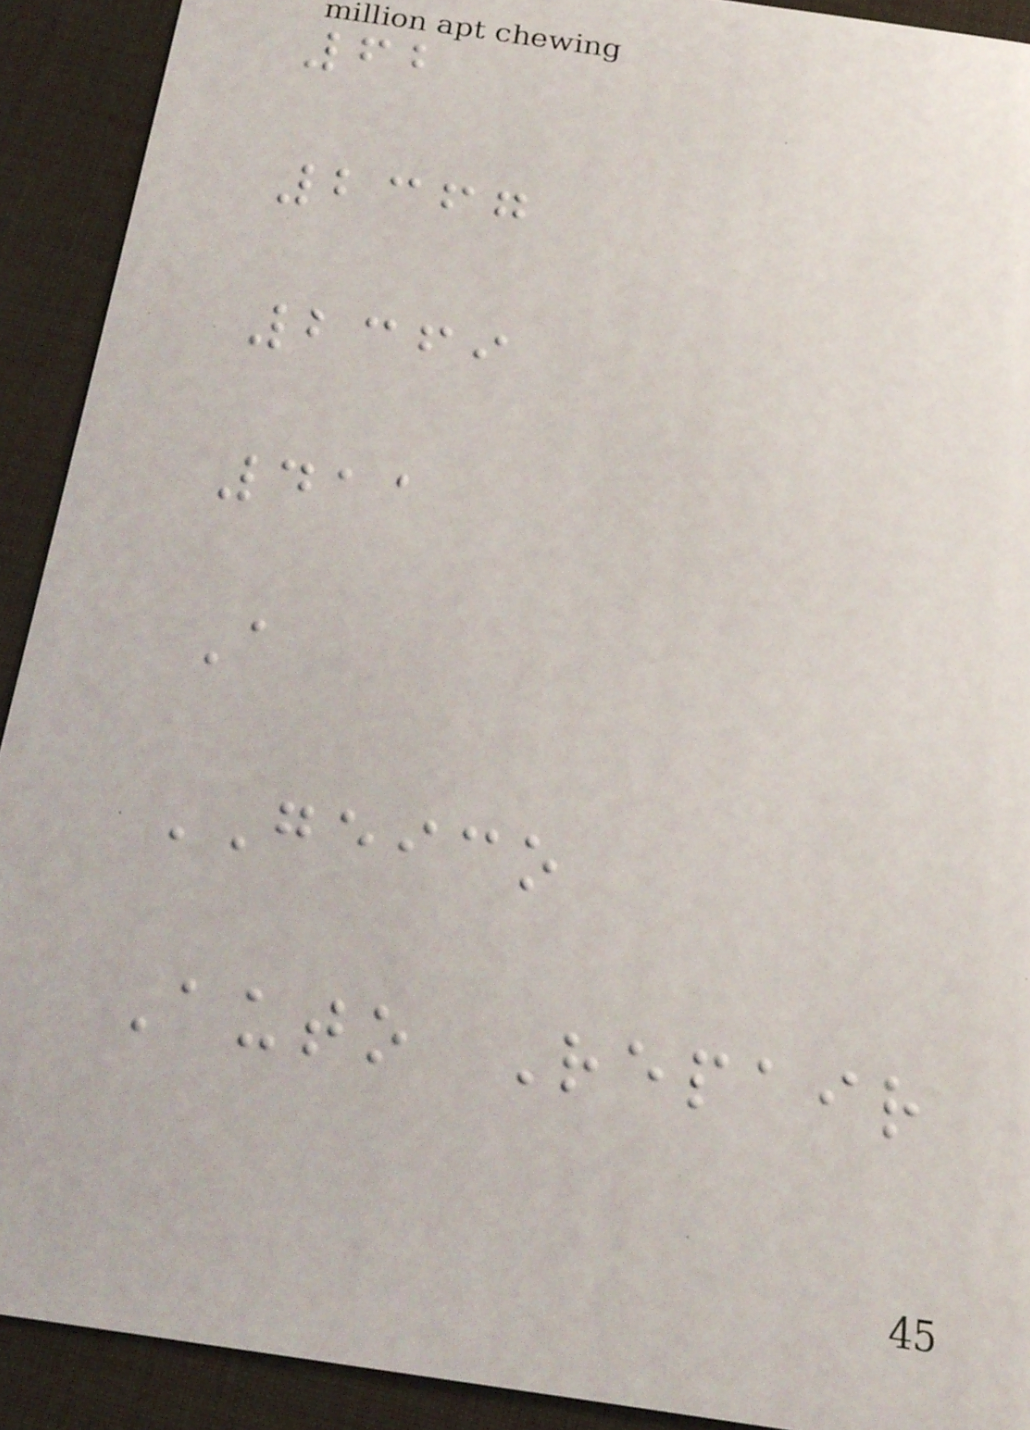62
2367
2369
411
A
GEICO
Auto Repair
